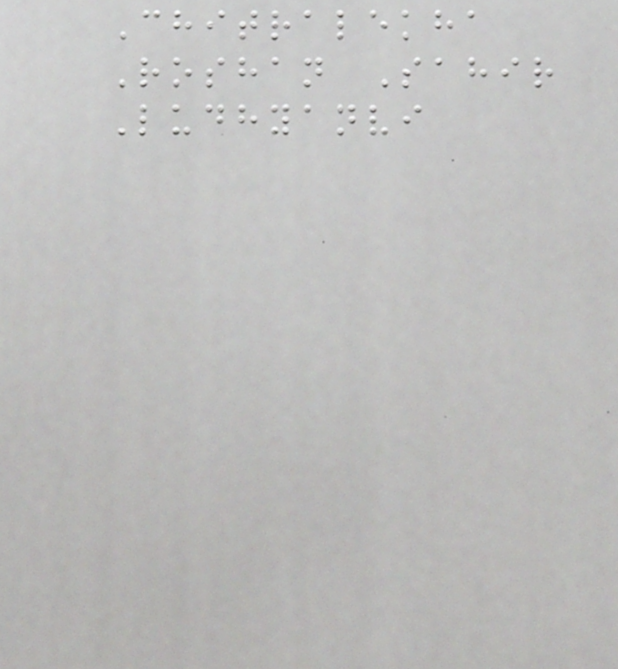Chitralekha
Roshan Sahir
Ludhyanvi
